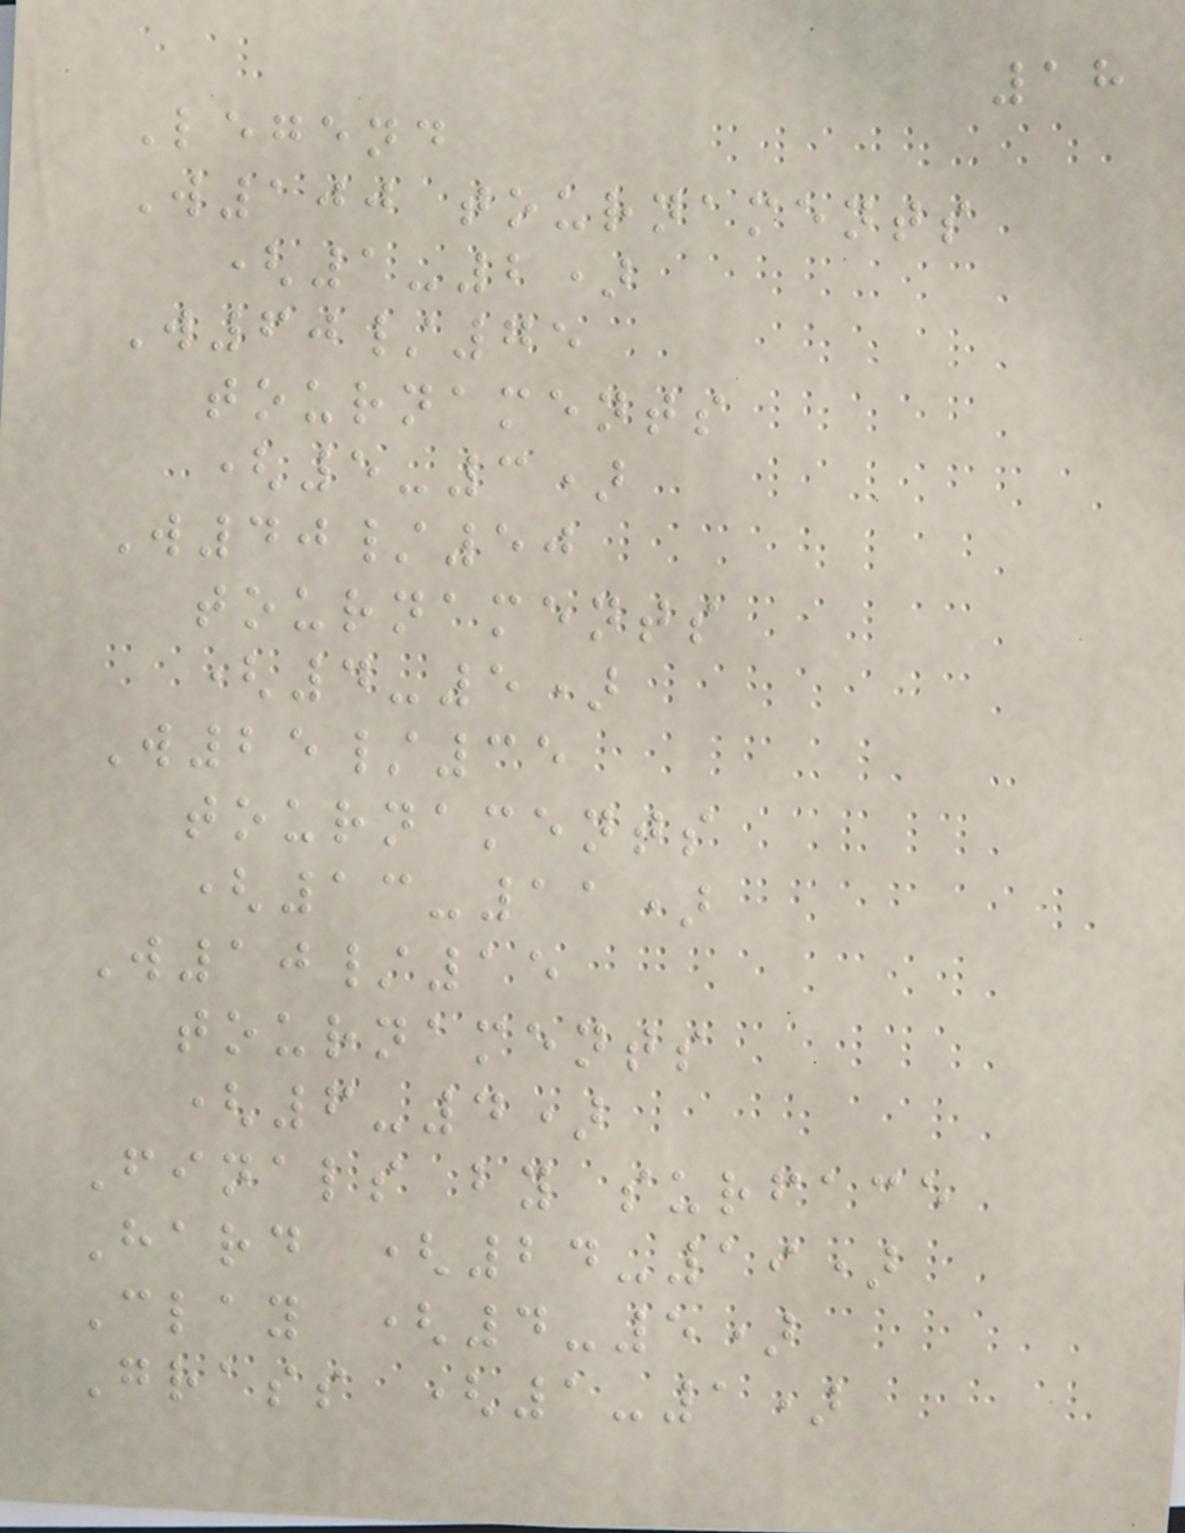18
Legend
W100 tournaments
(1-2)
W60/75
tournaments
(5-3)
W40/50
tournaments
(4-5)
W25/35
tournaments
(13-11)
W10/15
tournaments
(6-4)
Finals by surface
Hard (24-19)
Clay (4-5)
Grass (1-1)
